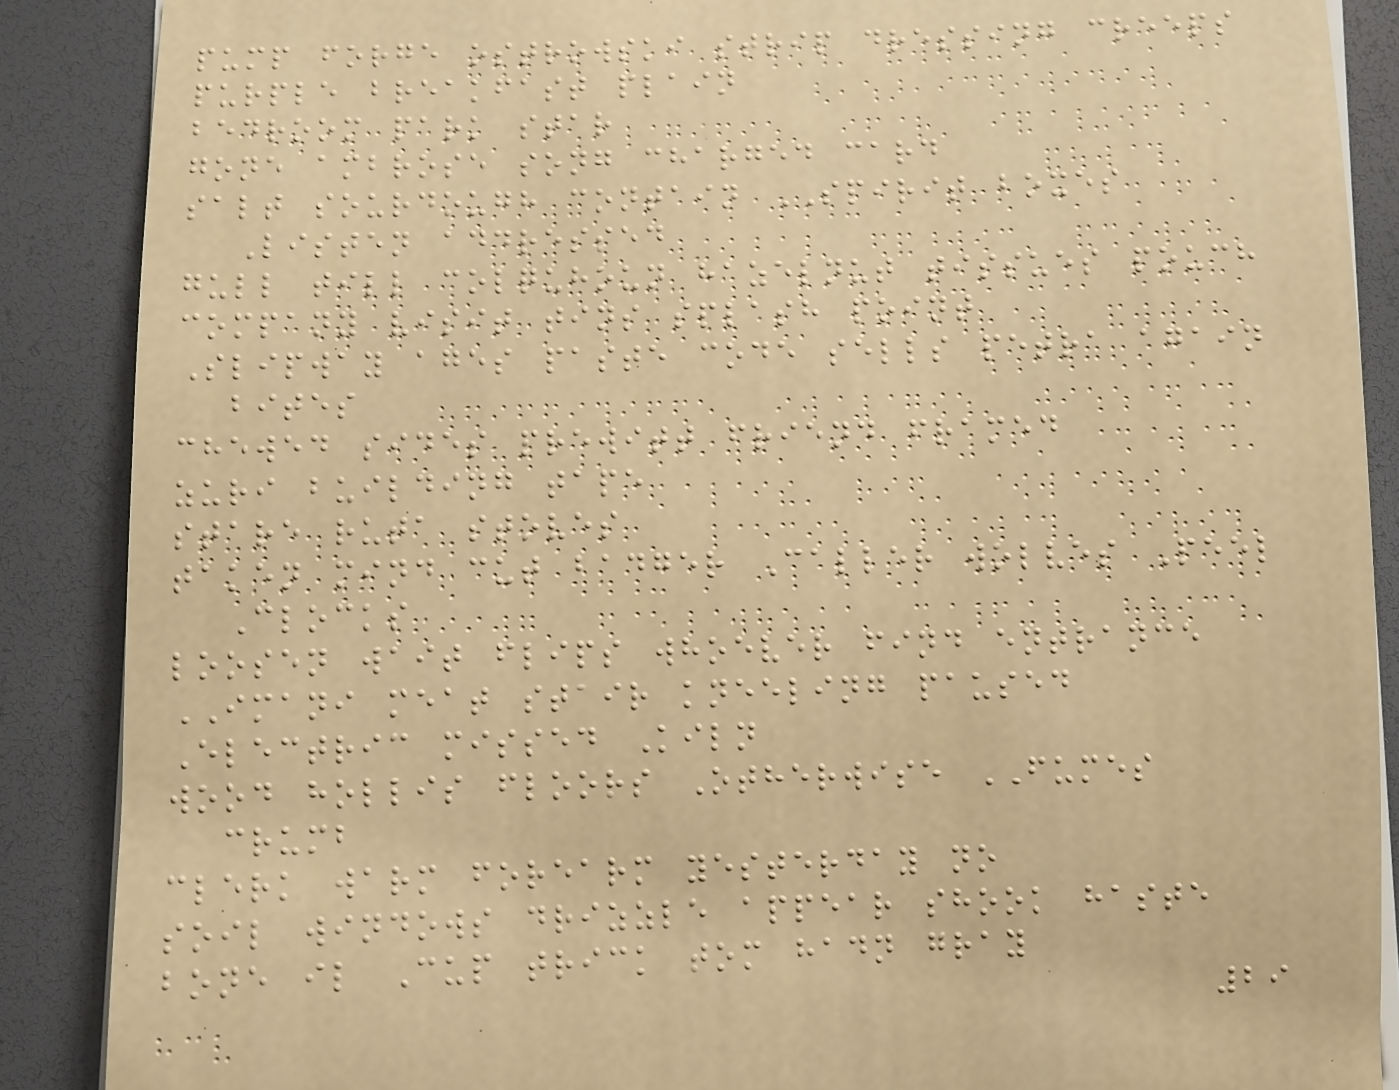pump forge ostrowski strip dressing creeps
purple breakfast plain
bedroom park star
gone ambrose song charged card
salt sourdough contain SPIRIT boxes
Listen addressed
gull till colquhoun hazelnut tissues pouch
company visit tins splash point
Slipway ages paste code sells petra again
bites
chewed sides prewitt friend framed
zuri building tape
stare ruta stoves
taken mind cut badger Caller wolves Peel
Clocks
loosen wait flips whoever find entrance
IMANI meat stair kneeling paused
Electric missed Kiln
wood hollis floors Otherwise FUMES
crumb
clerk warm forearm yesterday no
soil windows drizzle appear shook haste
bone il Cup trick tom hadn gray
29
